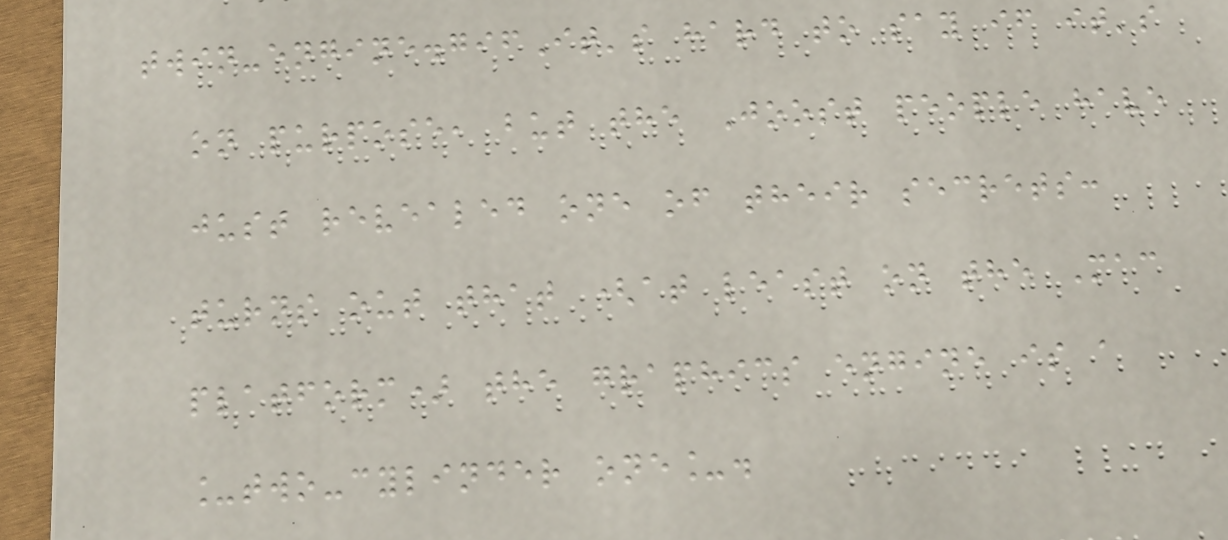twin-engine.gifIt's hard to say if it's
on purpose, but the Joost people have
just revealed one of their secrets:
turns out that (at least on the Mac
platform) the graphics engine is a
_two-cylinder one_.
